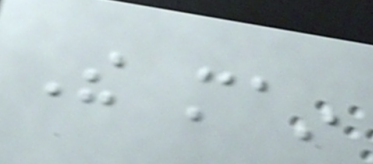The main
